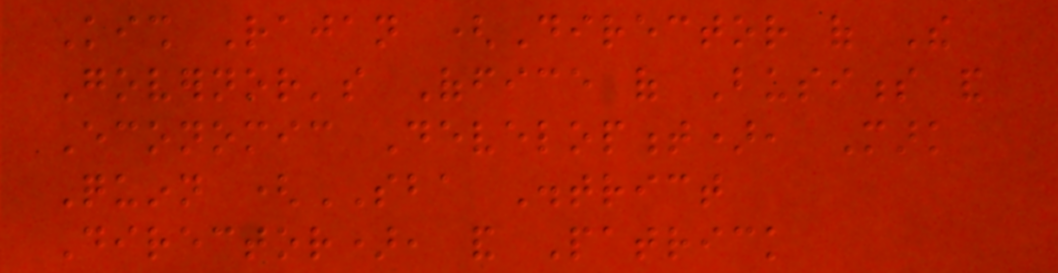Kish Rajan (Director of The
Governor's Office of Business and
Economic Development), Mark
Quinn (SBA District
Director), and Patrick
